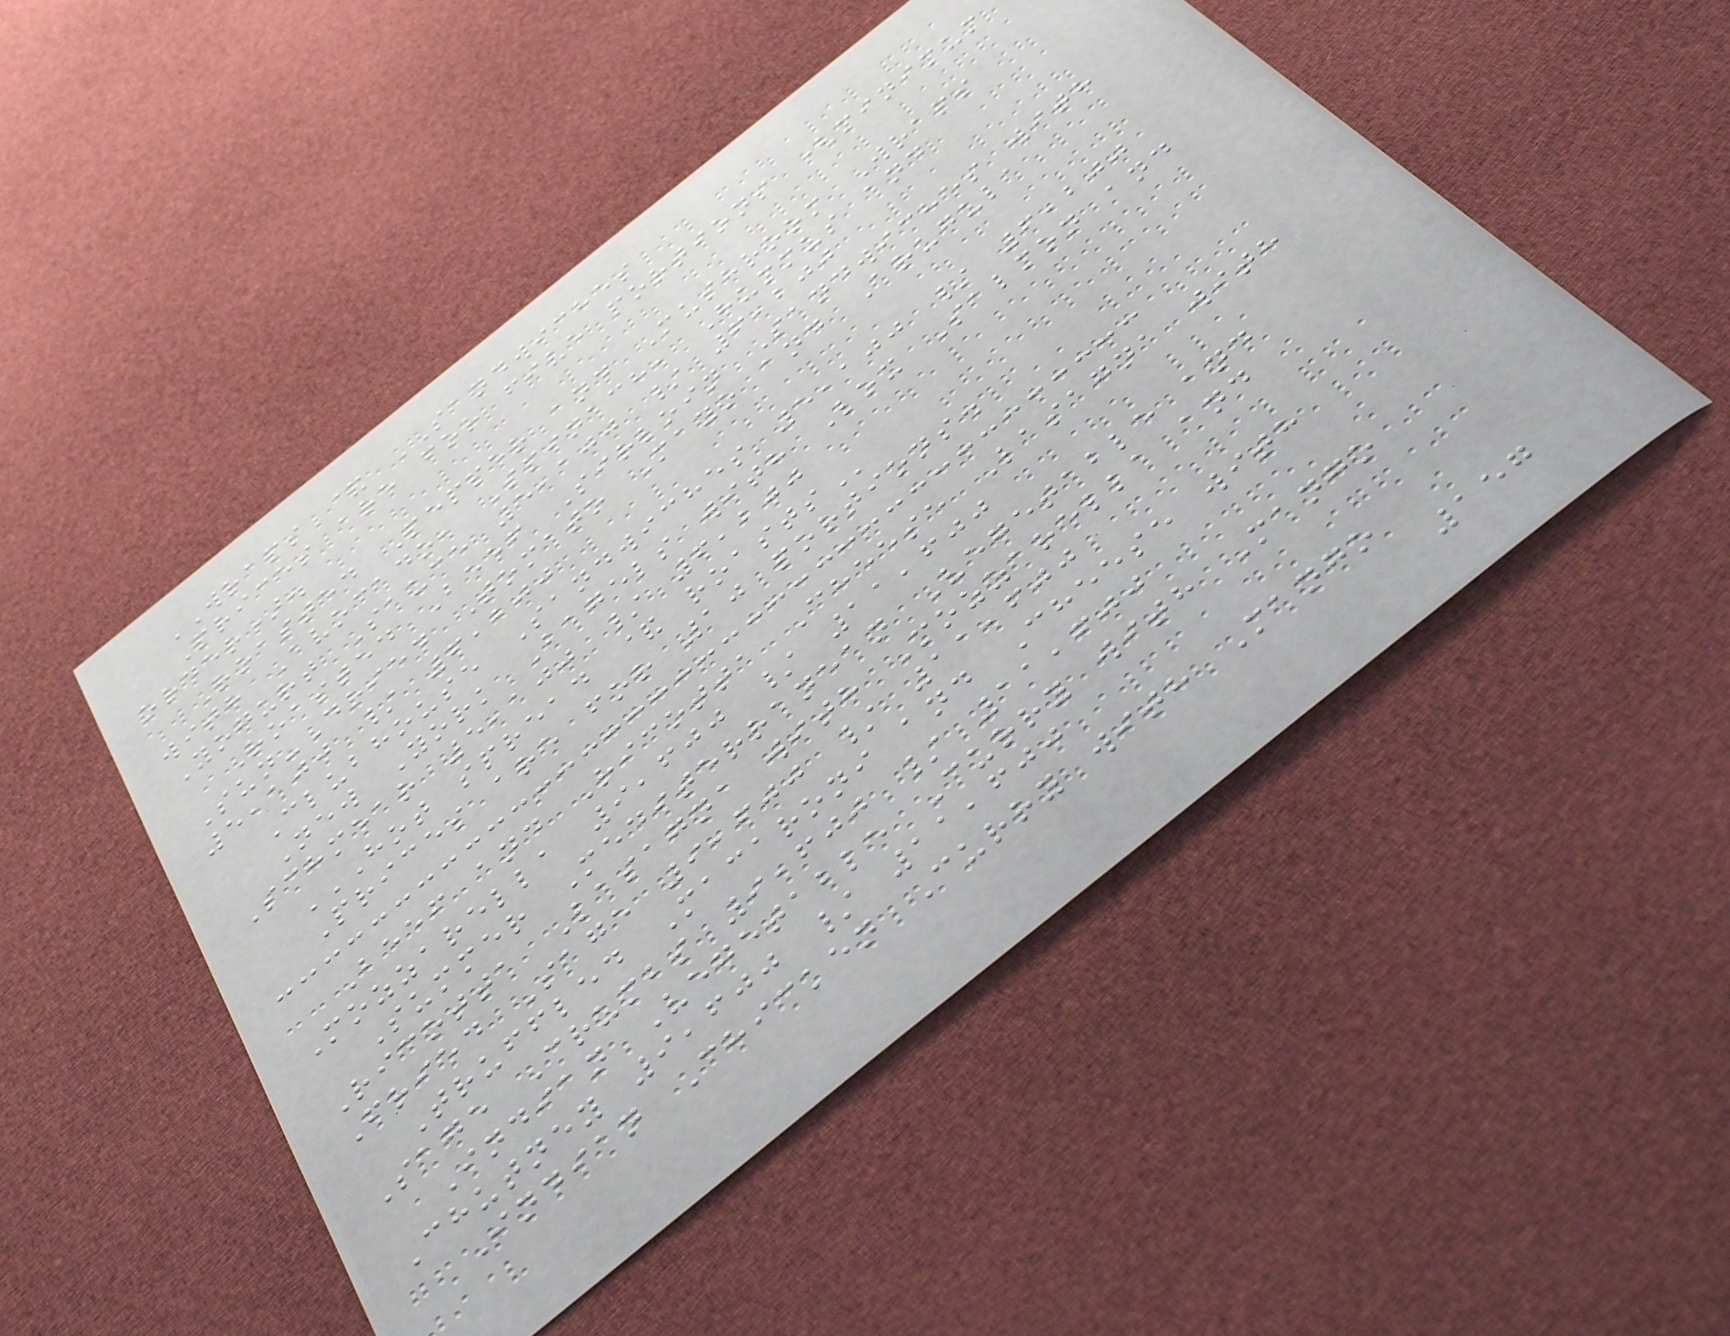WRAPS & SANDWICHES
Prices are for five portions (minimum
order).
Roasted Pepper and Mushroom Wraps
with Avocado, Spinach, Hummus and
Yogurt Sauce 5,100 / 6,200
Roasted Beef Sirloin Sandwiches with
Sun-Dried Tomato Mayo and Arugula
5,100 / 6,200
Clubhouse Sandwiches 5,100 / 6,200
New York Bagels with Lox Salmon and
Schmear 5,100 / 6,200
HOT SPREAD & ROASTS
Prices are for 10 portions.
Beef and Ricotta Cheese Lasagna with
Mozzarella 9,600 / 11,600
Summer Mediterranean Vegetable and
Ricotta Lasagna with Mozzarella and
Fried Sage 9,600 / 11,600
Truffled Macaroni and Cheese with
Sage Crumbs 9,600 / 11,600
Indian Vegetable Curry with Mango
Chutney 9,600 / 11,600
Indian Chicken Curry with Mango
157
